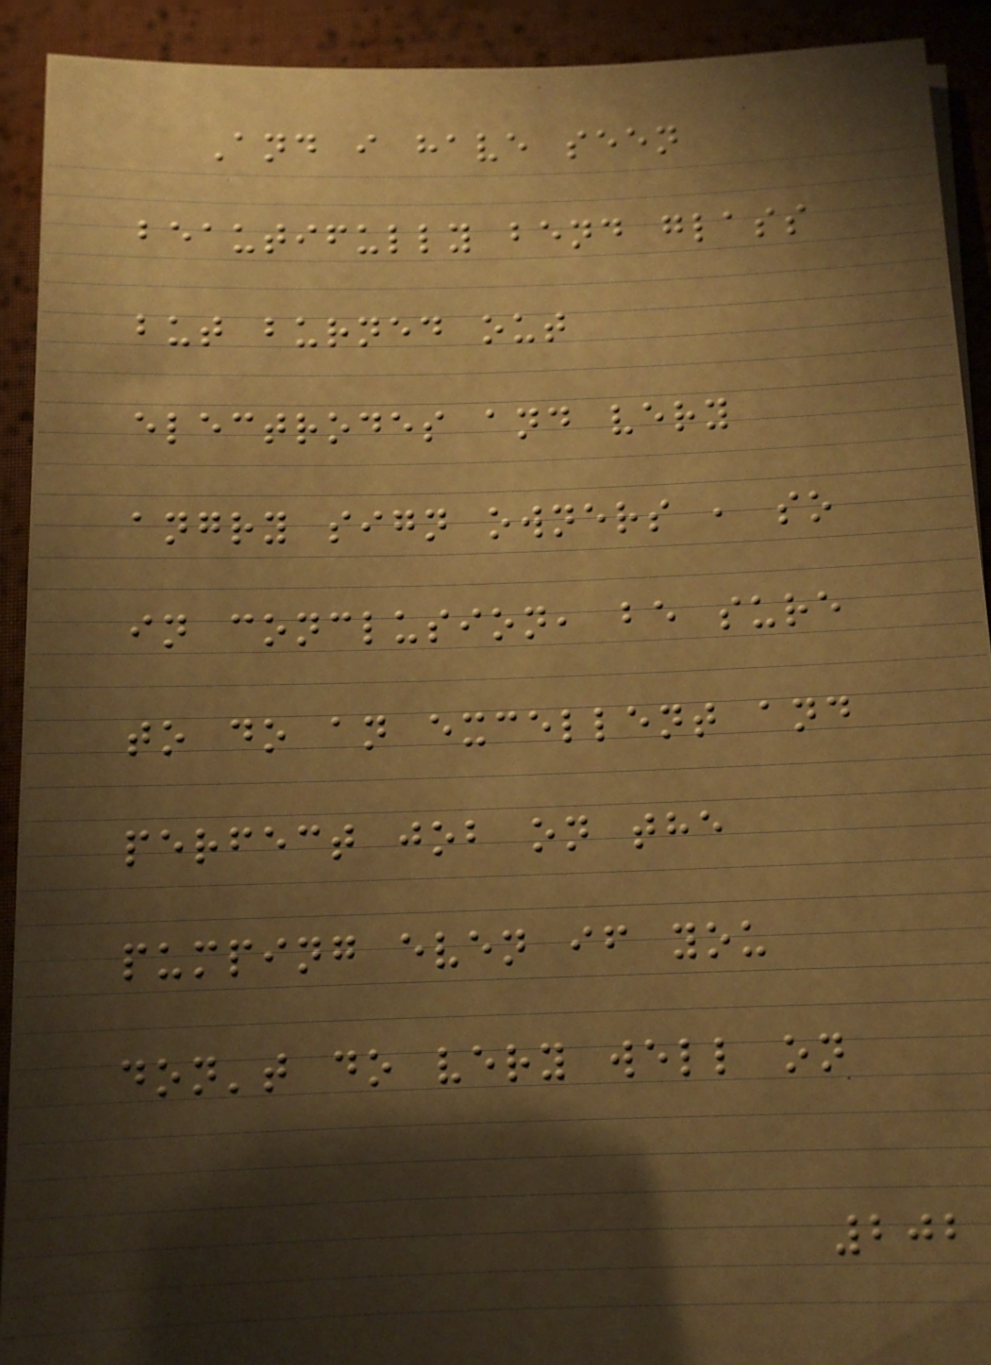And i have seen
beautifully bend glass
but burned out
electrodes and very
angry sign owners , so
in conclusion, be sure
to do an excellent and
perfect job on the
pumping even if you
don't do very well on
202
